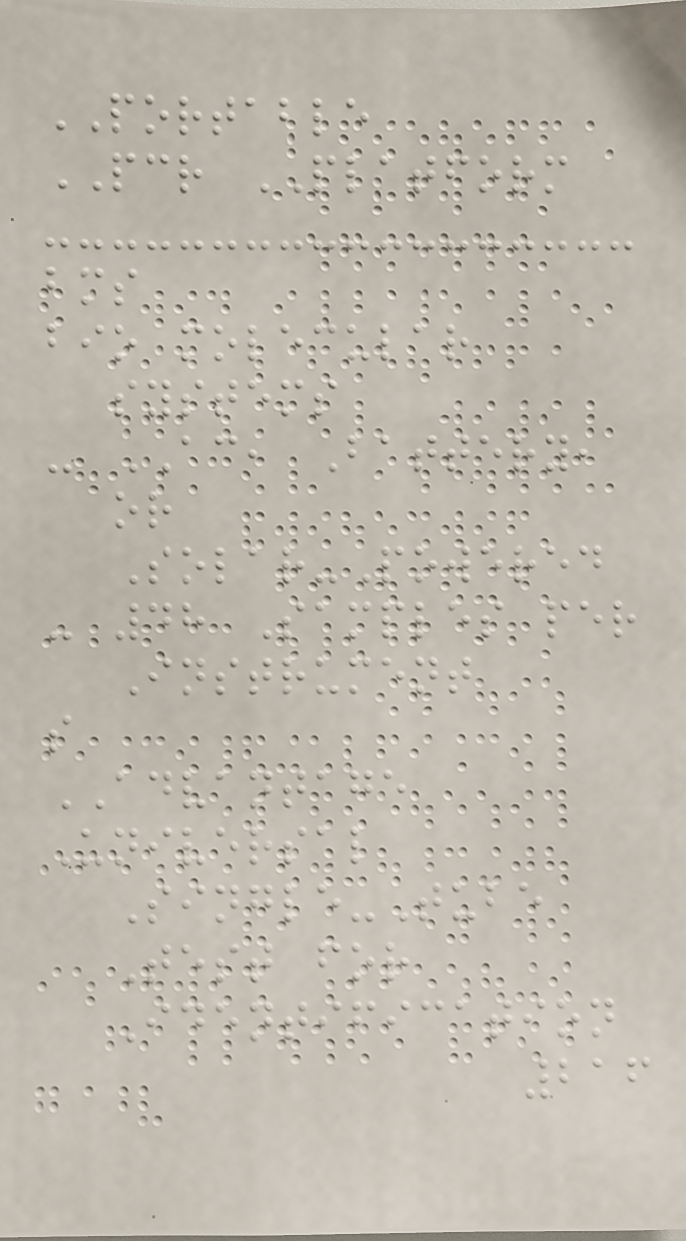PORTABLE
PCR PLATFORM
bms
bio molecular
systems
- AC, Battery,
or
Solar-Powered
- 48 Samples per
Instrument
s
ADVANTAGE
Universal
Single-Tube
Test for
Identification
216
